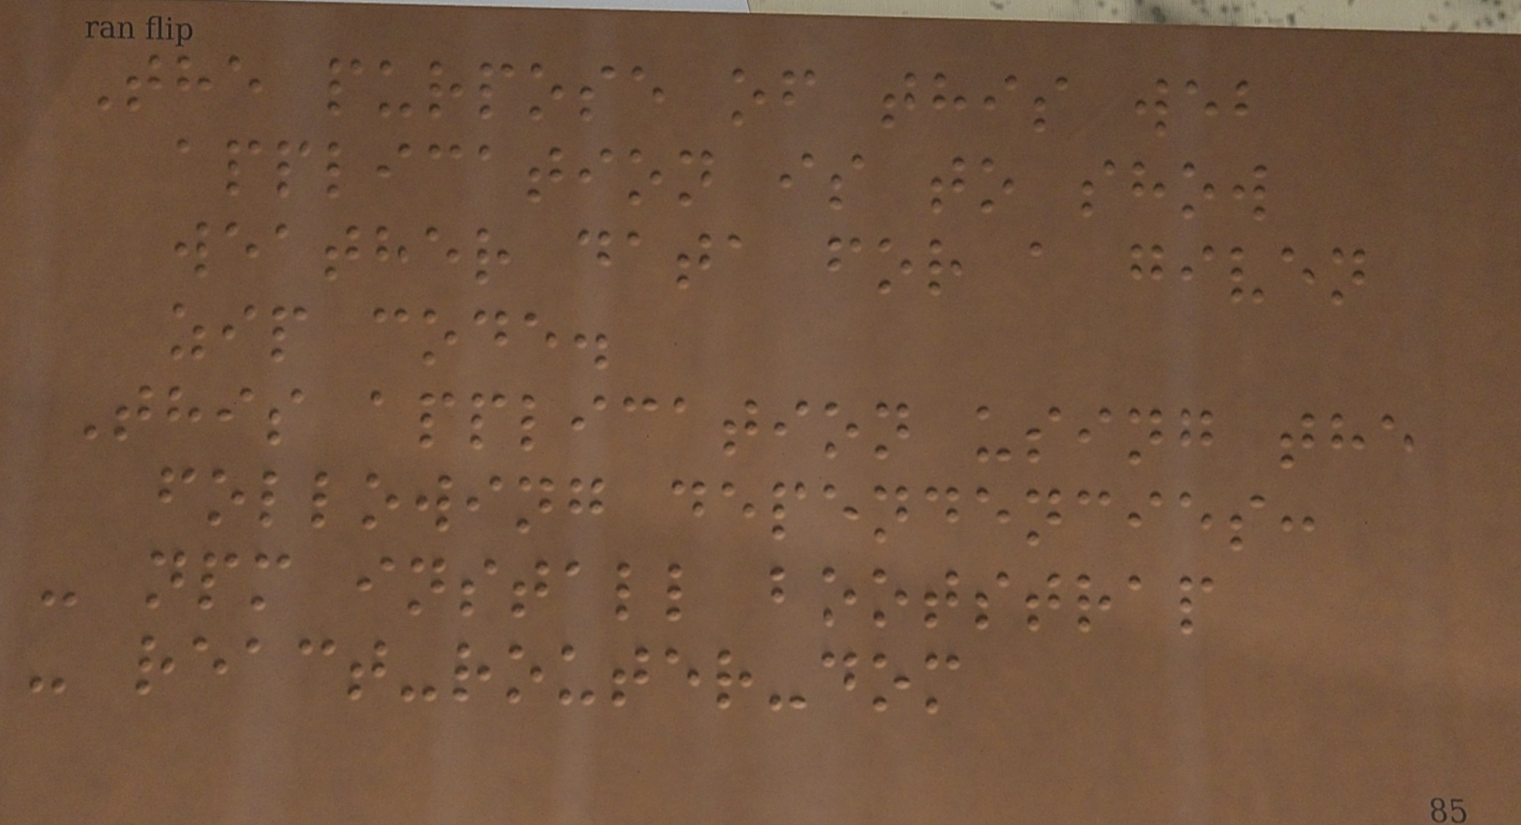The purpose of this web
application is to show
weather data for a given
zip code.
This application using the
following dependencies:
- npm install bootstrap
- react-router-dom
